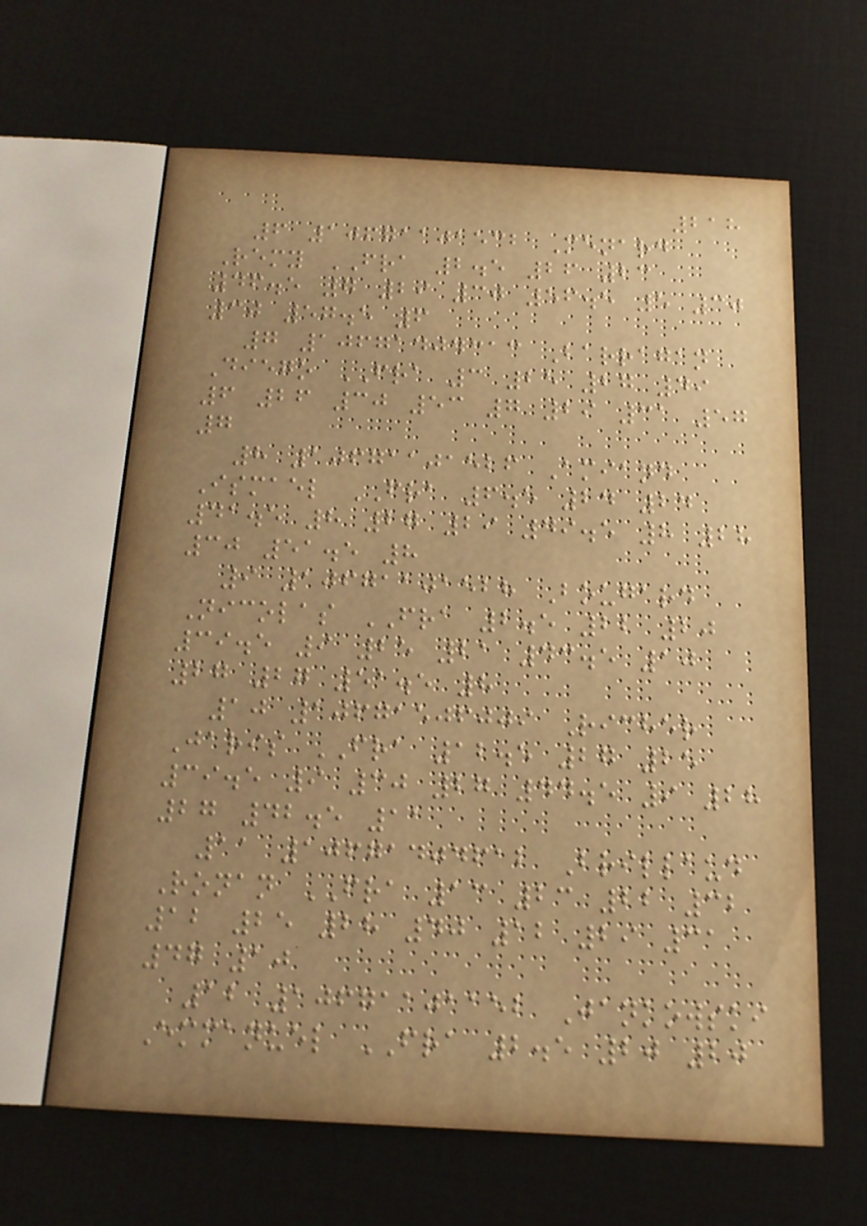218
6 10671101532 Menard
Remy FRA 2.5 26 23
46.5 7 29 30 56.5 5 30
30 57.5 6
7 10671404313 Barragan
Diego FRA 3 25 27 49
6 26 30 53 7 29 31 57
7
8 10671101526 Amiand
Ismael FRA 6.5 24 24
41.5 8 27 29 49.5 8 28
30 51.5 8
9 10671101528 Bougard
Nicolas FRA 2.5 22 20
39.5 9 25 21 43.5 10
27 27 51.5 8
10 10671506009 Richer
Jaris FRA 12.5 27 25
39.5 9 30 27 44.5 9 28
27 42.5 11
11 10671404612 Brillaud
Ronan FRA 13 23 22 32
12 25 28 40 12 29 31
47 10
12 10671101152 Jankowski
Emmanuel FRA 2.5 20 20
